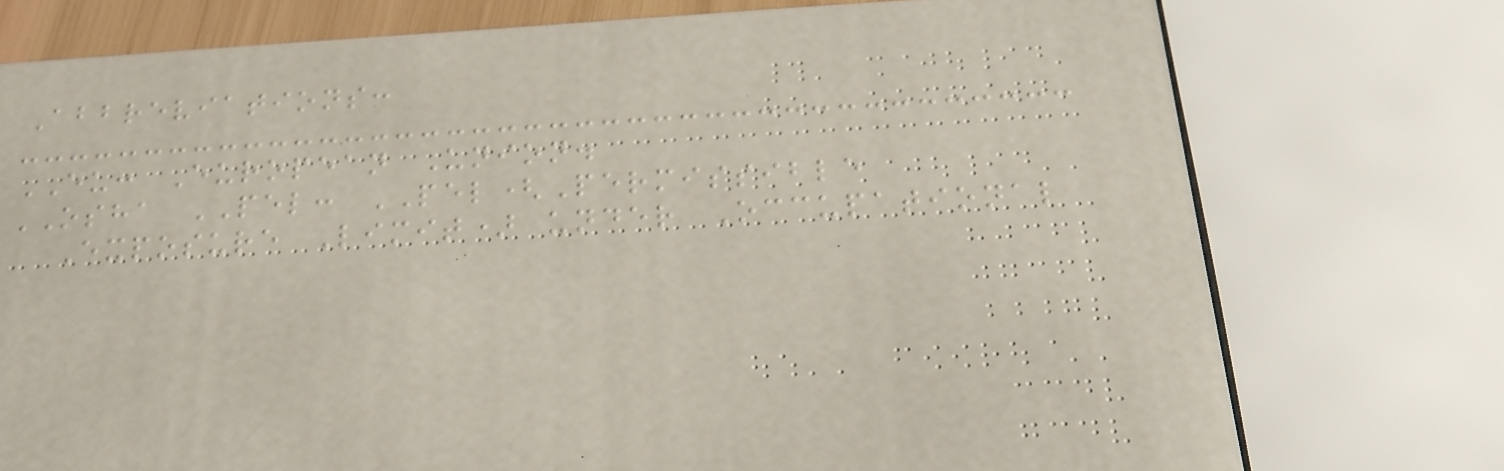Abbreviations:
EU: European Union.
OSHA PEL: PEL(Permissible
Exposure Limit) under Occupational
